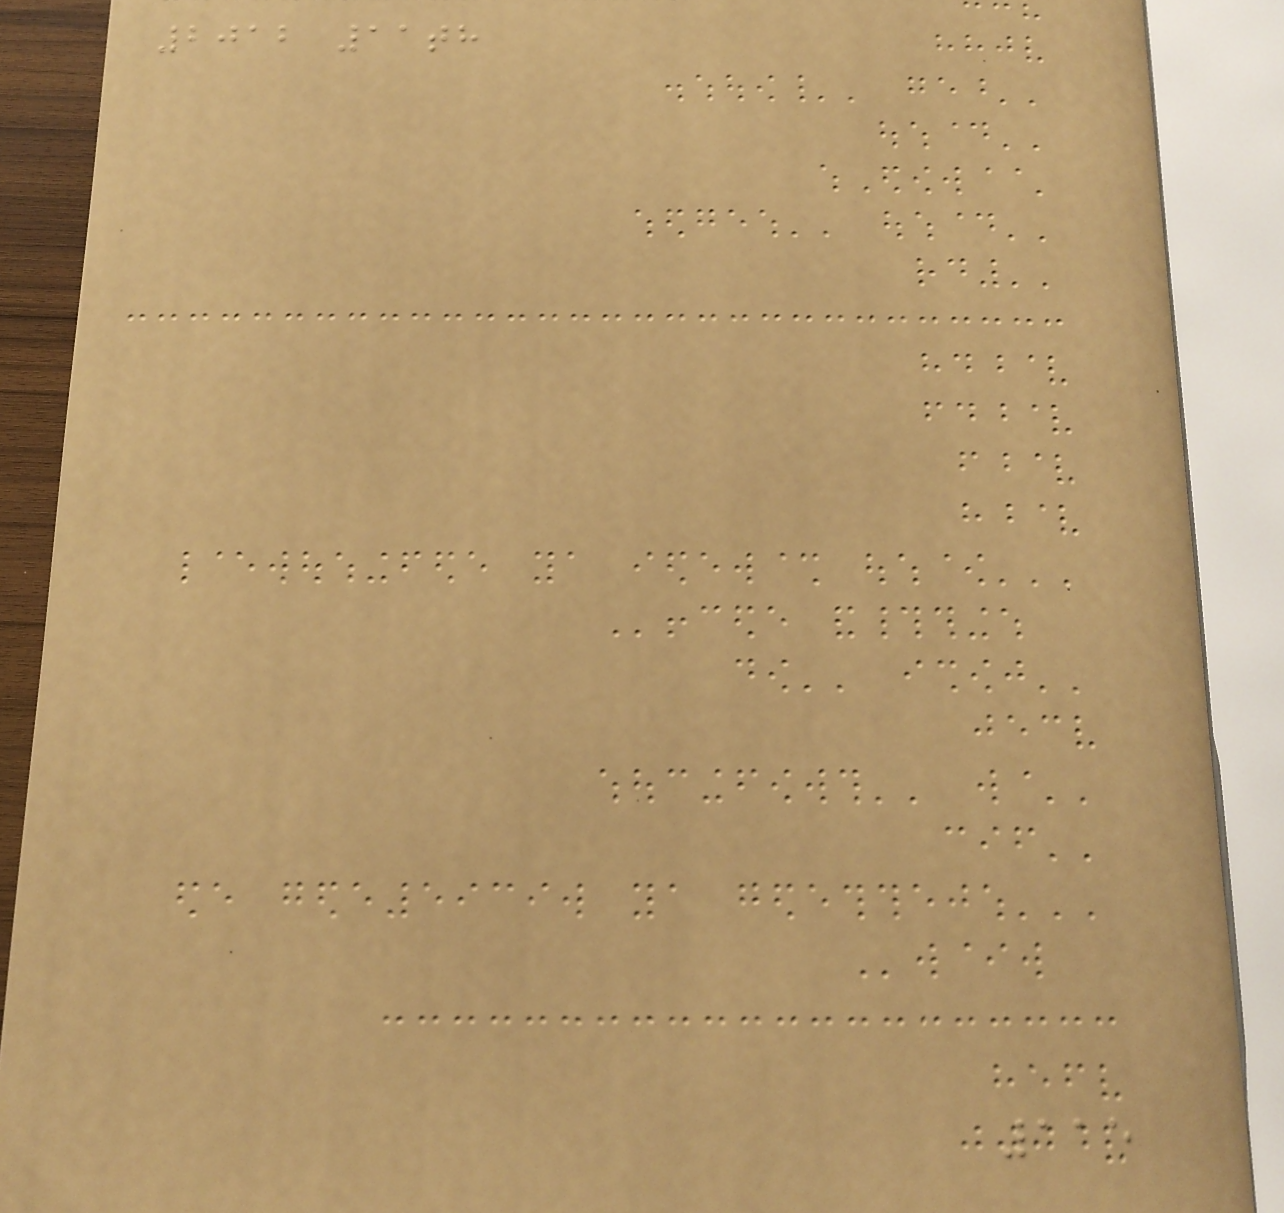2012 11th
115
